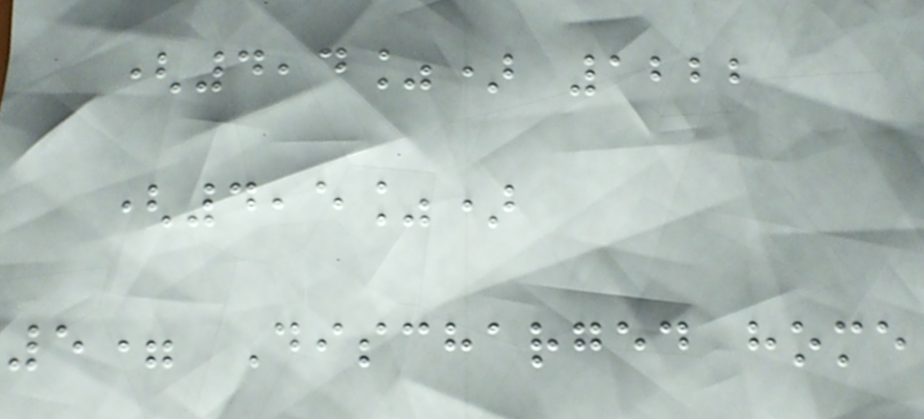(4,4%) 1222
(4,5%)
5= Discharged home
